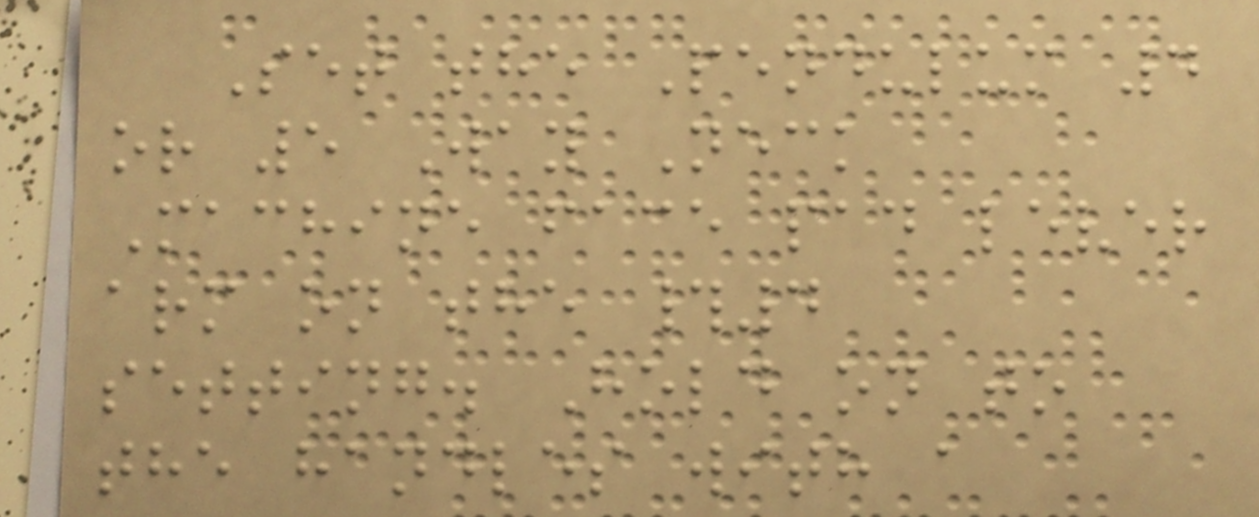Set the Pendulum 4
or 5 Way Neck
Machine face pad lever
arm on the #4
setting. Hold on to
the handles with a
